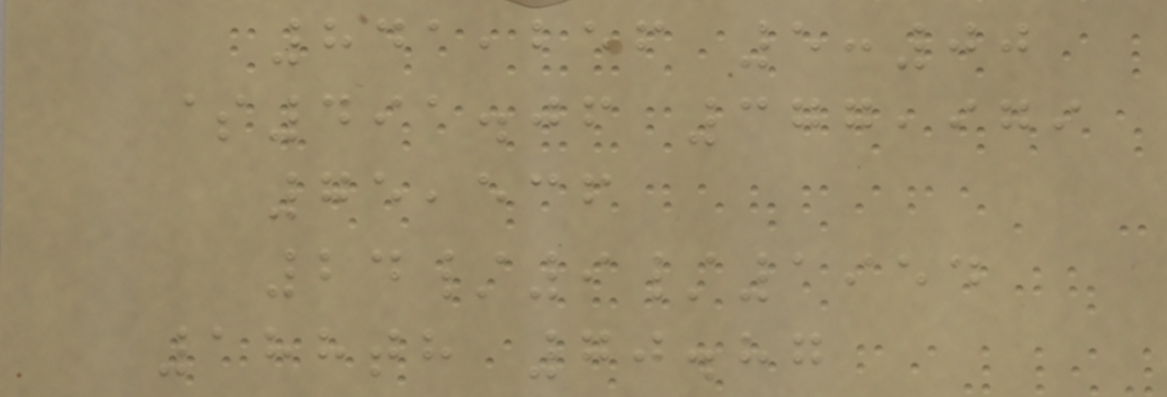841,256 5:00
$491.06 377,979
75,536
24/9/1954
188th 70.87
